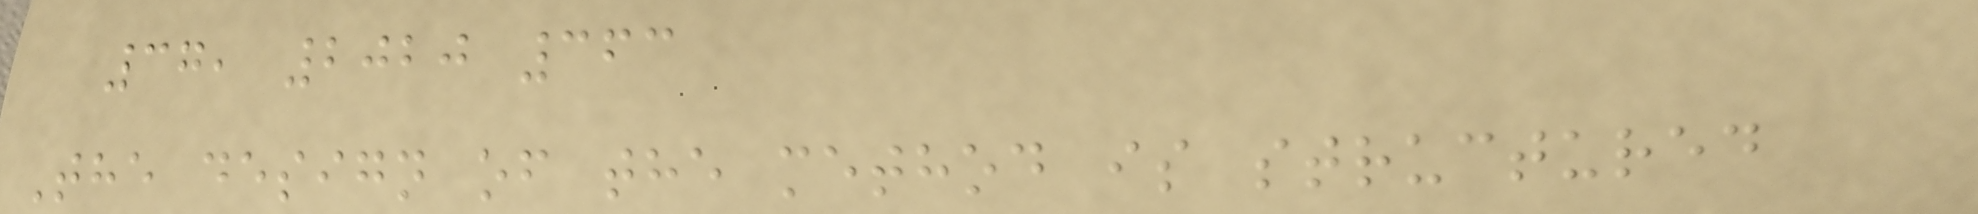37, 2020 363
The design of the method is structured
